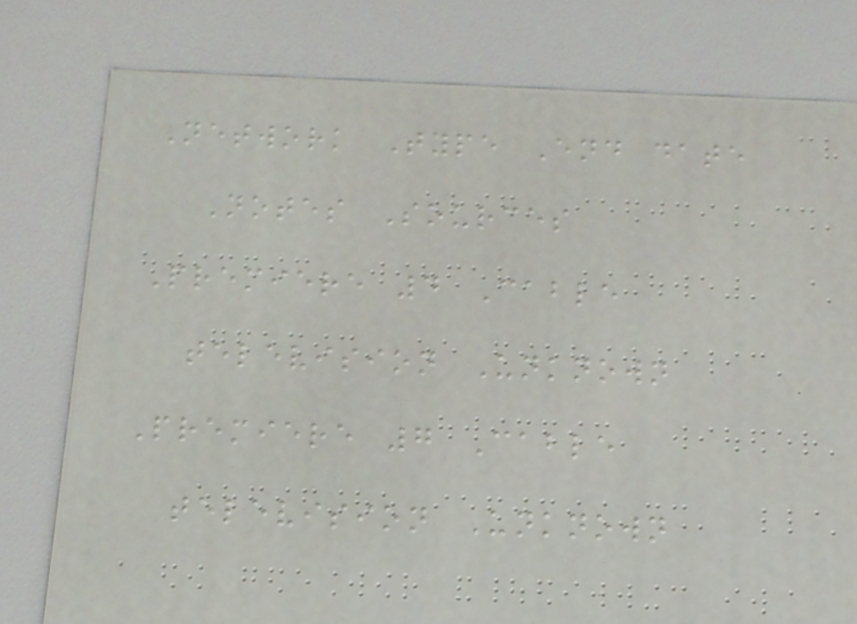Network Type End date
Notes Sources
Premiere 4 Cable
television Unknown
Premiere 7 Cable
television Unknown
